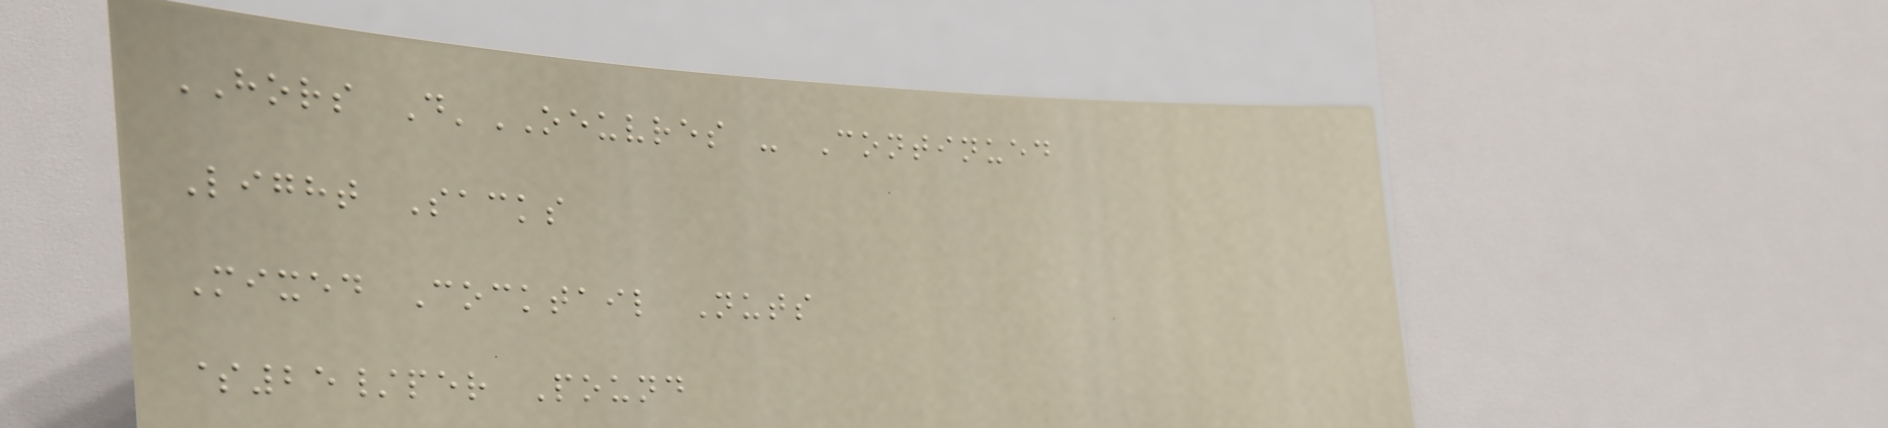HORS D'OEUVRES - Continued
Light Sacks
Mixed Cocktail Nuts
$25/per Pound
